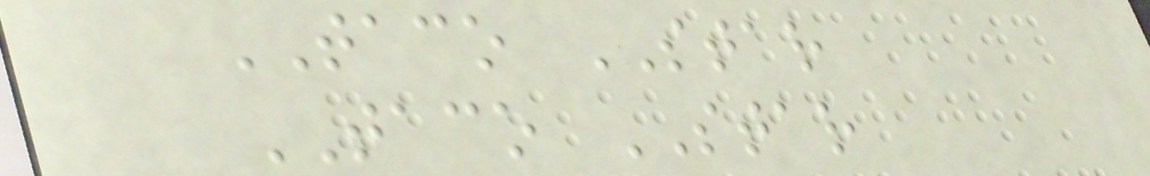TACO STAR
TACO STAR
